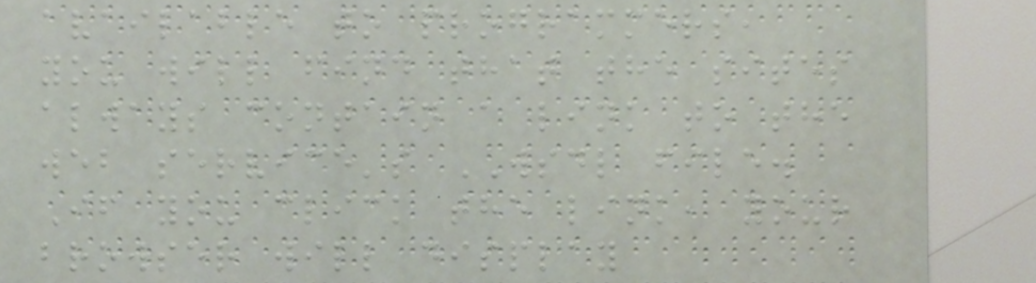available to programmers,
you will find that the sites
always contain a link to the
web service's WSDL file.
If you click the link, your
browser will display
